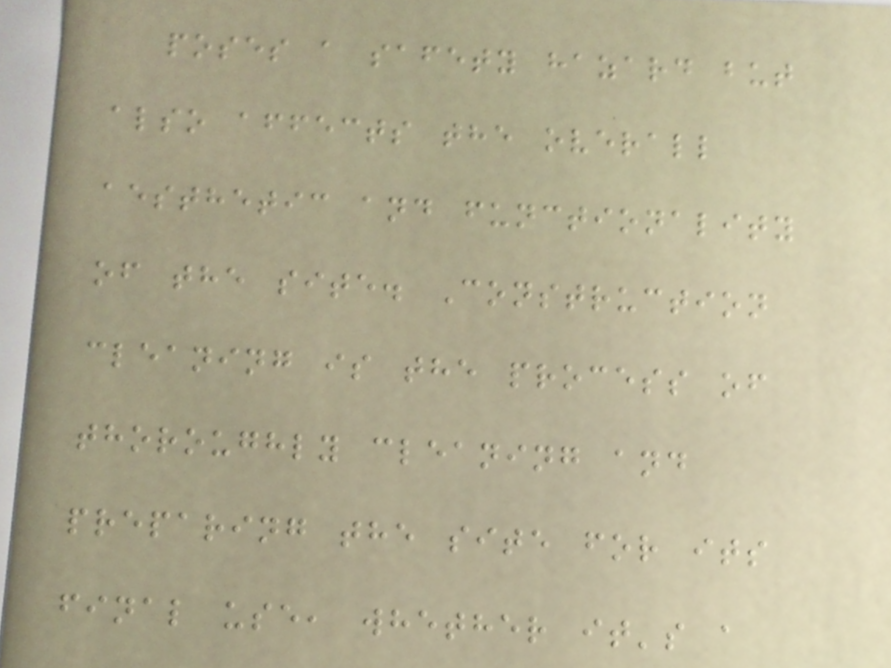poses a safety hazard but
also affects the overall
aesthetic and functionality
of the site. Construction
cleaning is the process of
thoroughly cleaning and
preparing the site for its
final use, whether it's a
